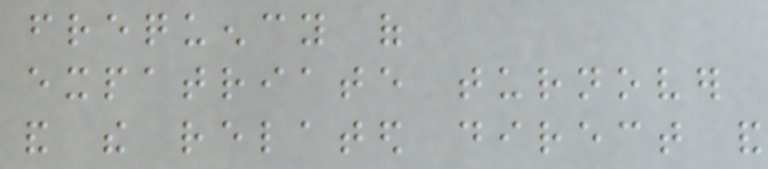frequency of
expatriate turnover
and the related direct and
